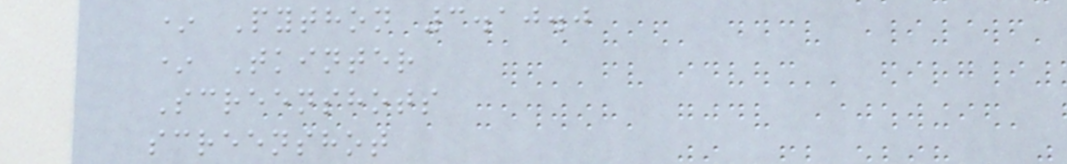* Python 3.10.0
* Tkinter
Screenshots
screenshot
